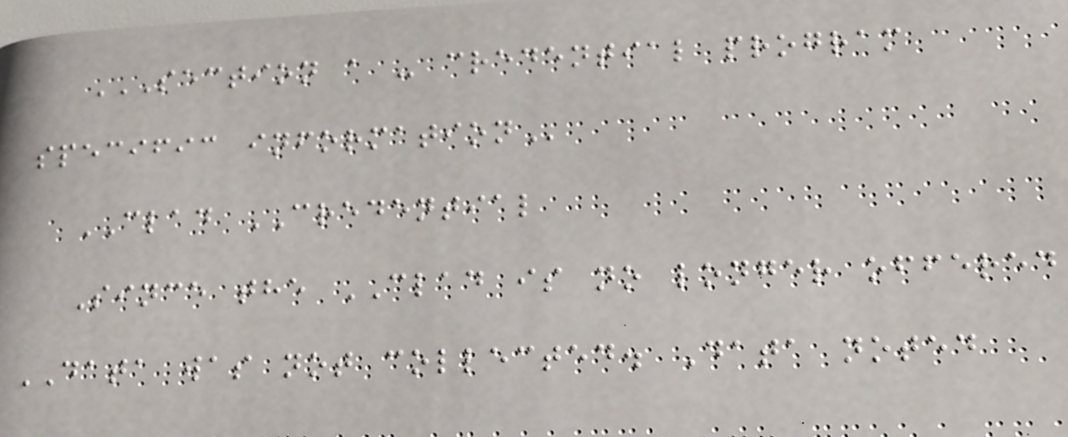SECTION A - CREDENTIAL PROGRAM
SPECIFIC INFORMATION
CLAD CREDENTIAL
Since the CLAD is no longer offered
DATA was not collected. Data noted
